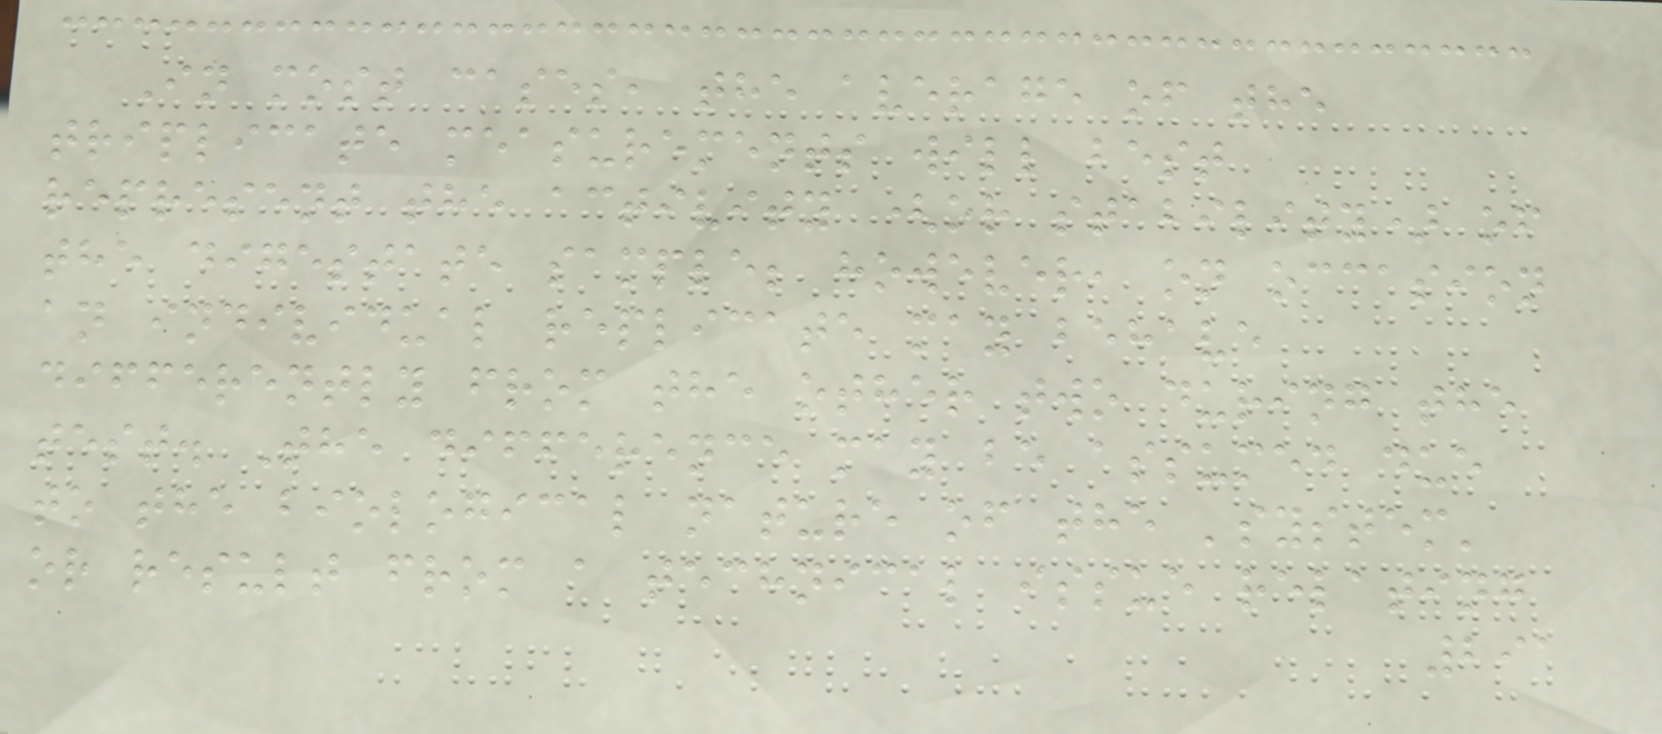In most cases, the average of the
triplicate measurements will best
represent the activity (or stability) of
the digestate sample; however, on occasion
an individual replicate may behave
differently from the other two during the
test. The difference may be assumed due
to the biological nature of the 'system'
or result from a technical issue relating
291
